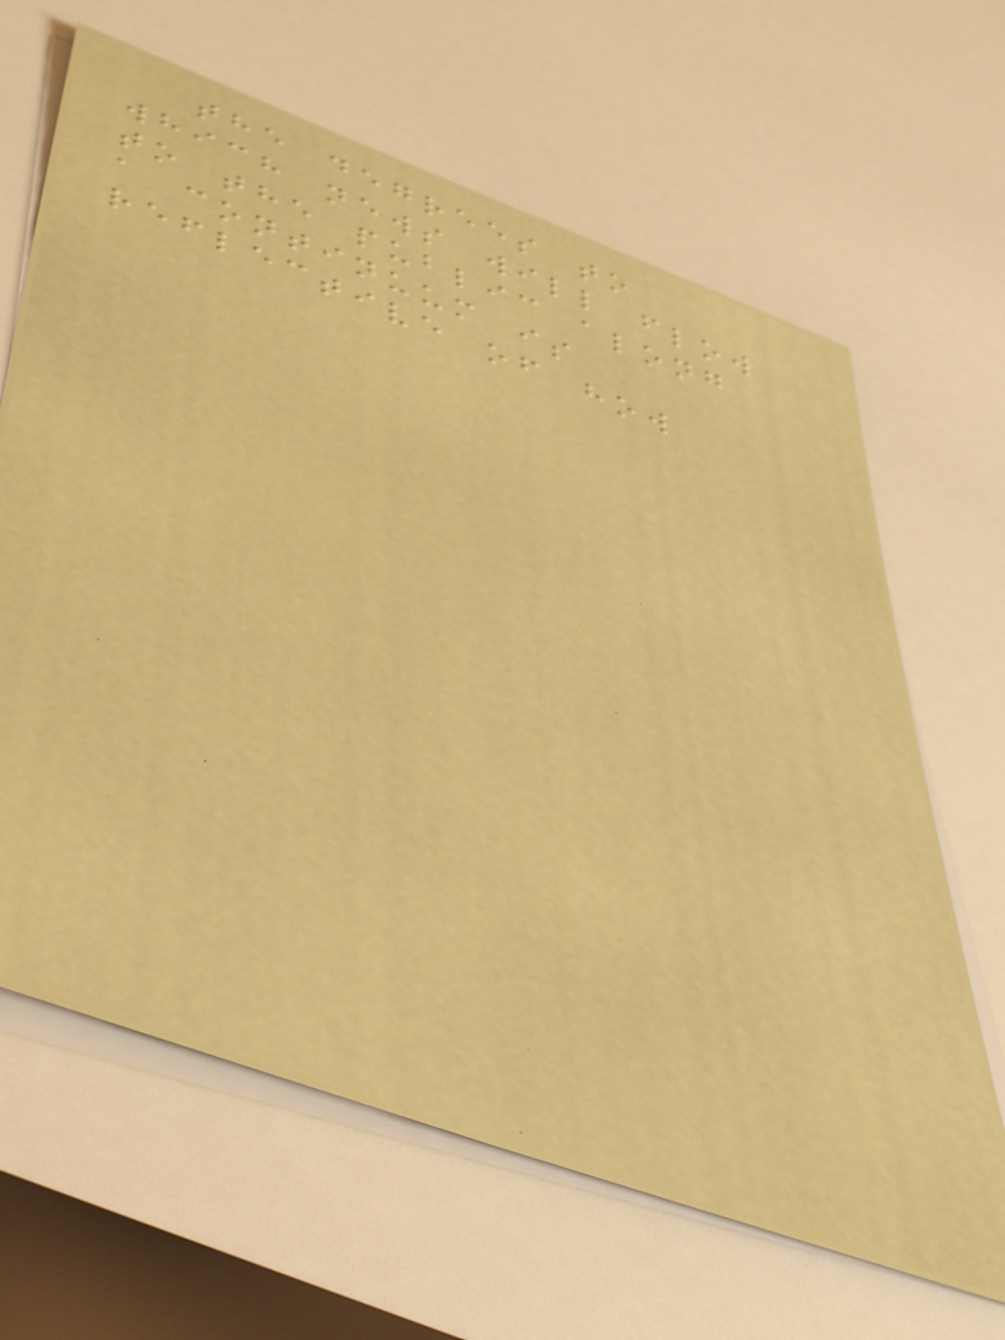the degrees to
which news will flow
to the public along
a continuum is
reflective of how
